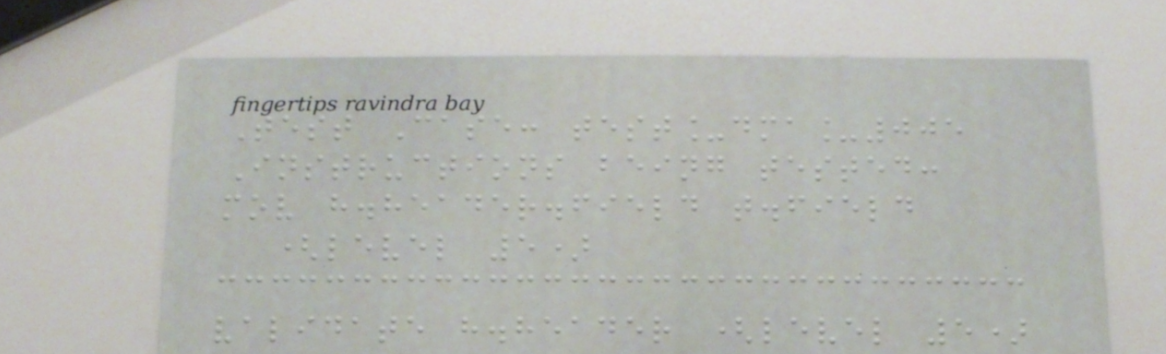Test Case: test_dma_005
Instructions being tested:
mov h.header.field t.field
(level 5)
validate h.header (level 5)
